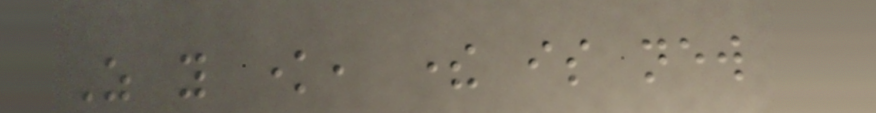As you know, there is new
